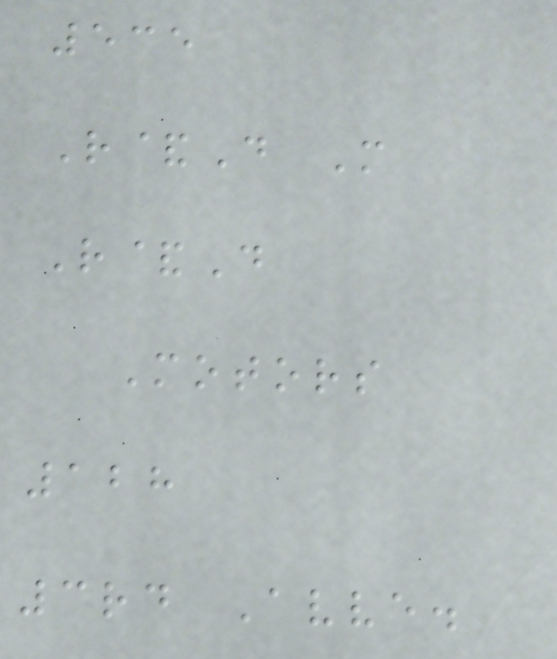535
R&D M
R&D
Motors
128
3rd Avve.
